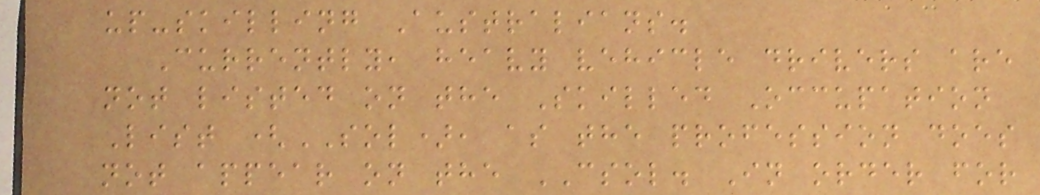up-skilling Australians.
Currently, heavy vehicle drivers are
not listed on the Skilled Occupation
List (SOL), as the profession does
not appear on the CSOL. In order for
